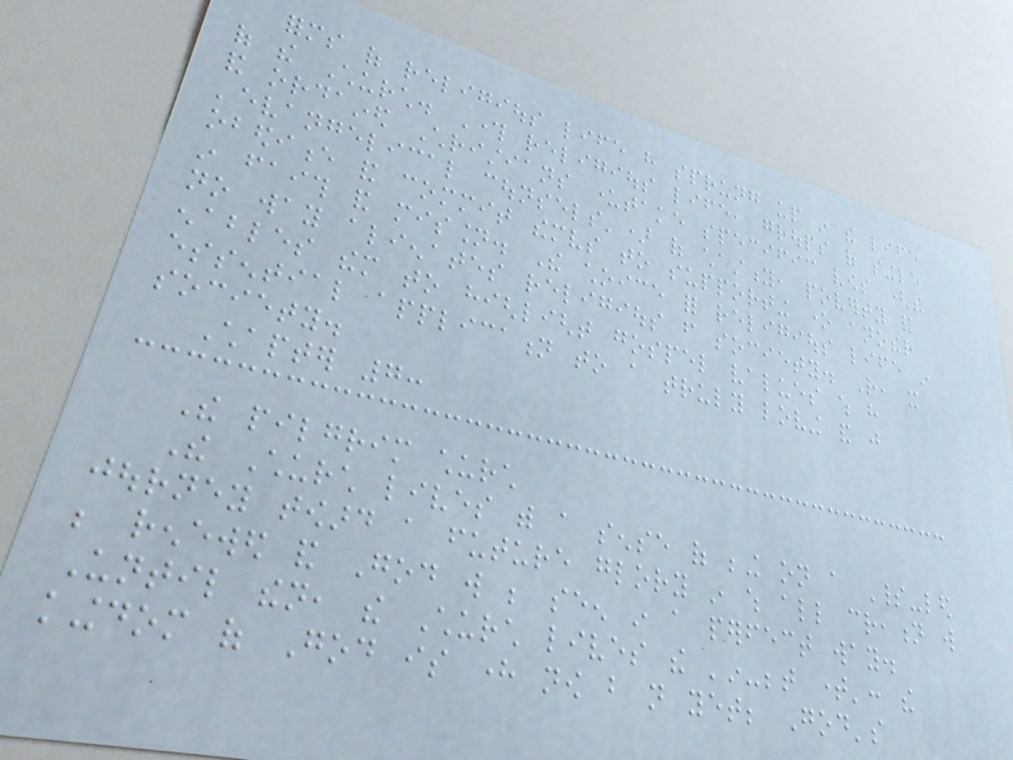forms of religious life have sprung up in the life
of the Church. Through religious life, groups of single
and ordained Christians undertake specific vows (the
'evangelical counsels') of chastity, poverty and
obedience and commit themselves to supporting one another
in faith and mission. The choice for religious life in
no way alienates religious from society. Rather, it
enables them to highlight gospel values which have
essential application to a truly loving and just
society.
Chapter 7:
The pilgrim church
The Church lives with a sense of being on a Spirit-led
journey toward a future glory in which all creation will
be renewed and God will be seen in a perfect way.
Until then, the Church lives the 'in-between time': the
kingdom of God is here now but not yet; God's
